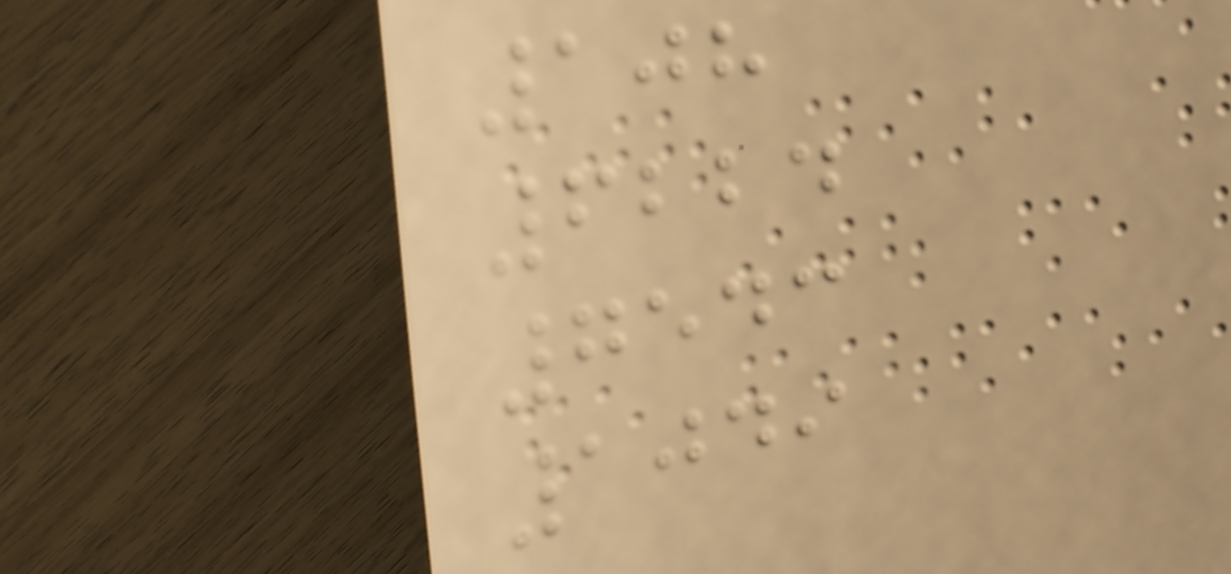108
6224
7543
1049
